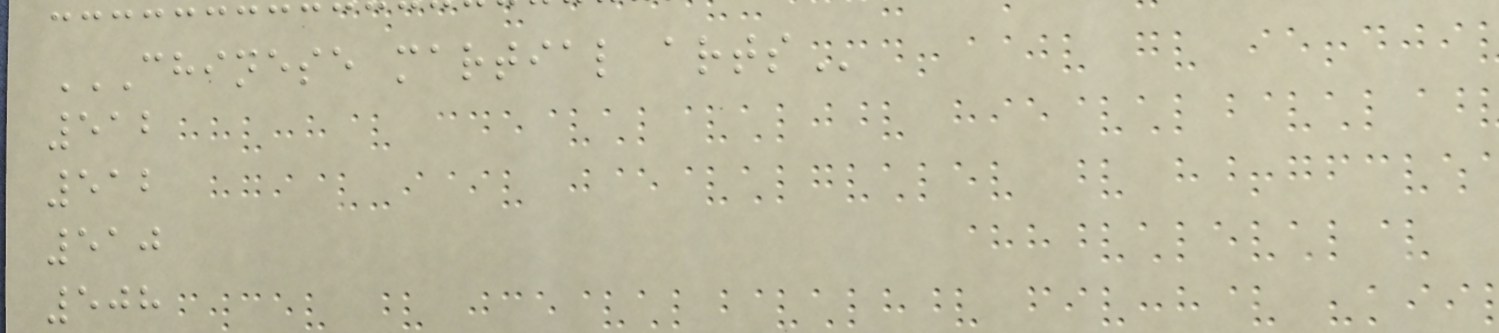CHINESE MARTIAL ARTS
512
512
510
508
